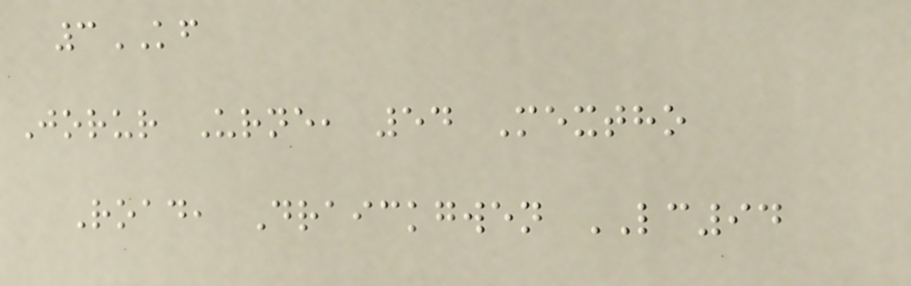3KF
Jorur Urne, 54 Mextho
Road, Draickgwen LC94
